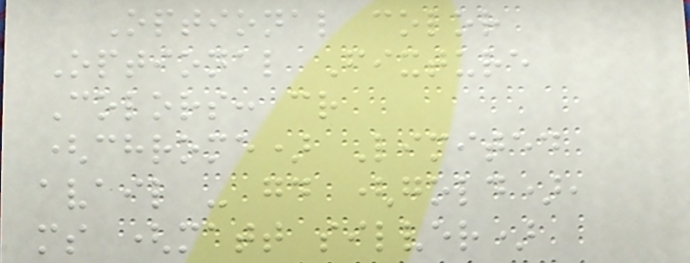Optional color
Optional Fixture
Colors: cr
(chrome) Limited
avail - gd (gold),
ms (matt silver)
